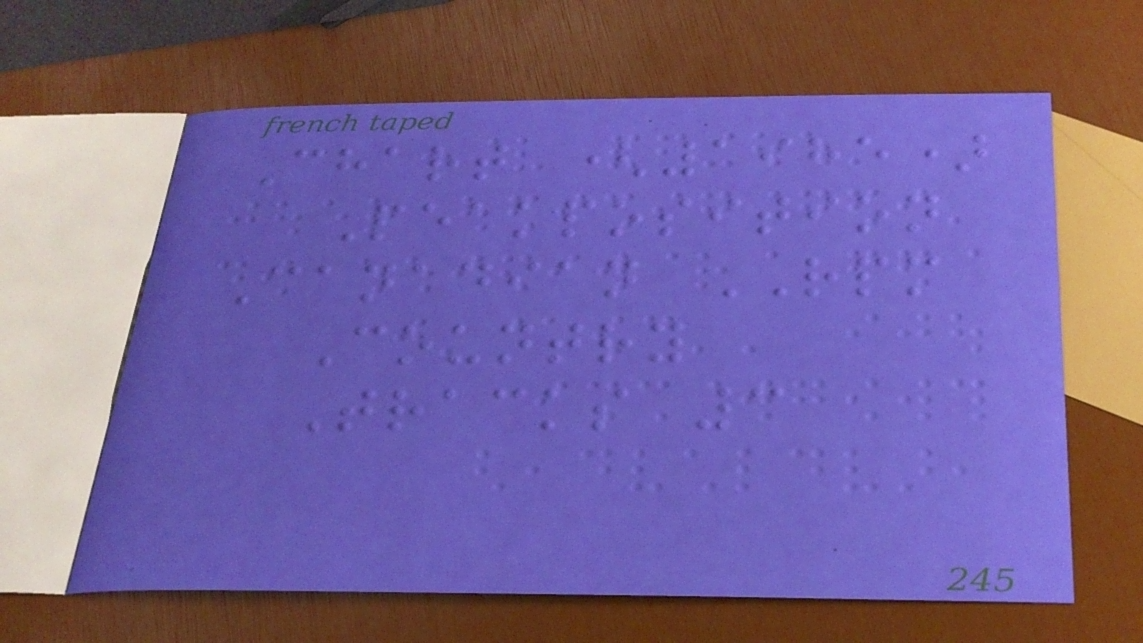Chart (1985)
Peakposition
Canadian RPM
Country
Tracks 3
